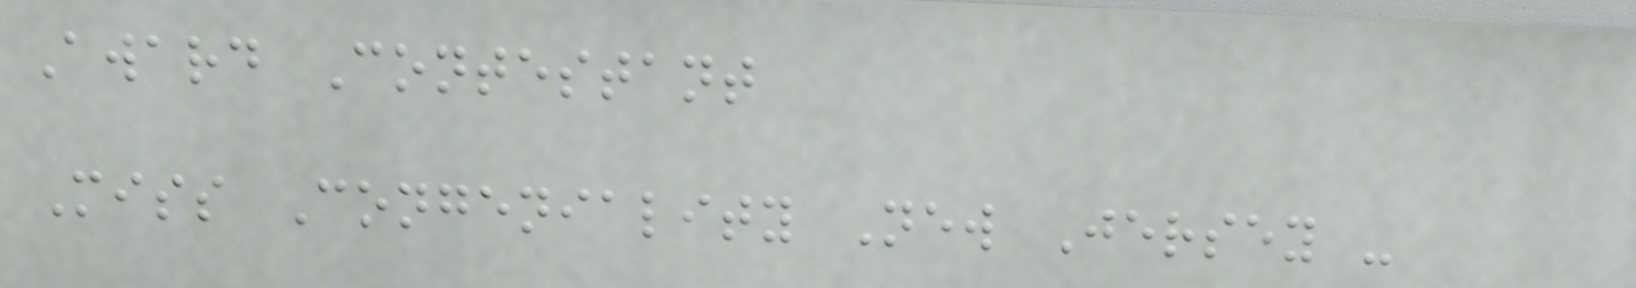Award Contestant
Miss Congeniality New Jersey -
